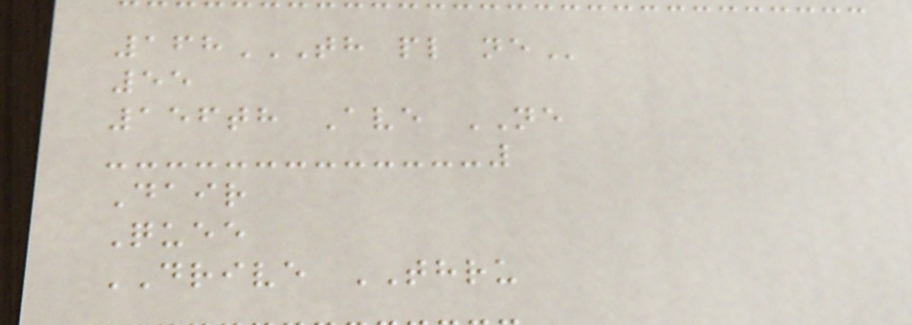168TH PL NE
55
156th Ave NE
Dair
Quee
DRIVE THRU
